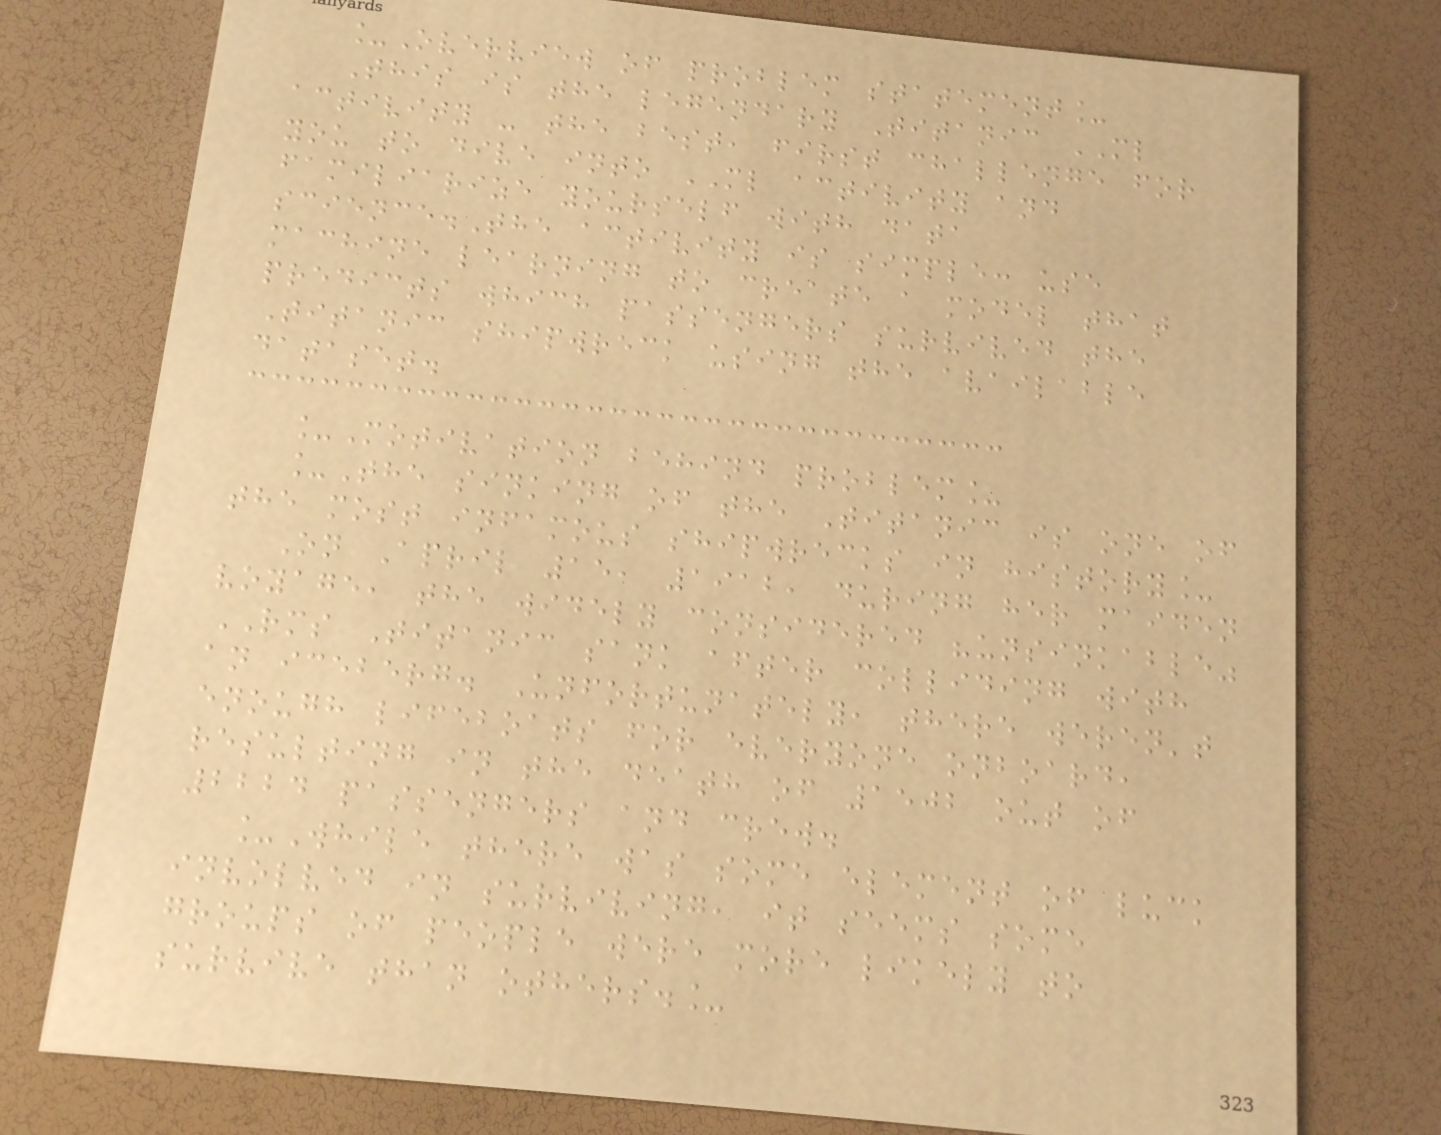_Overview of problem statement_
This is the legendary Titanic ML
activity - the best, first challenge for
you to dive into ML activity and
familiarize yourself with data
science.The activity is simple: use
machine learning to create a model that
predicts which passengers survived the
Titanic shipwreck using the available
dataset.
_Motivation behind problem_
_The sinking of the Titanic is one of
the most infamous shipwrecks in history_
On April 15, 1912, during her maiden
voyage, the widely considered "unsinkable"
RMS Titanic sank after colliding with
an iceberg. Unfortunately, there weren't
enough lifeboats for everyone onboard,
resulting in the death of 1502 out of
2224 passengers and crew.
_While there was some element of luck
involved in surviving, it seems some
groups of people were more likely to
survive than others._
